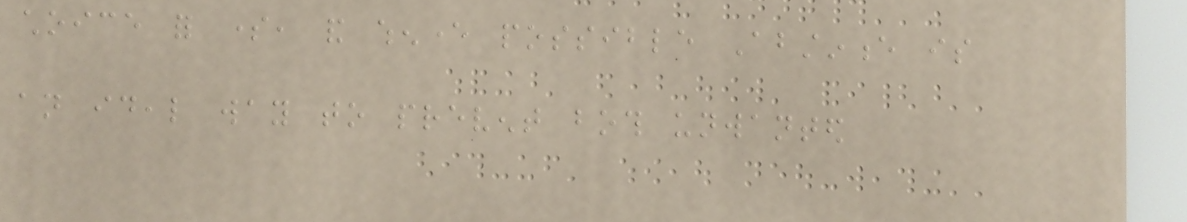choice for some, and whenever possible Abstinence is
an ideal way to prevent both unwanted
